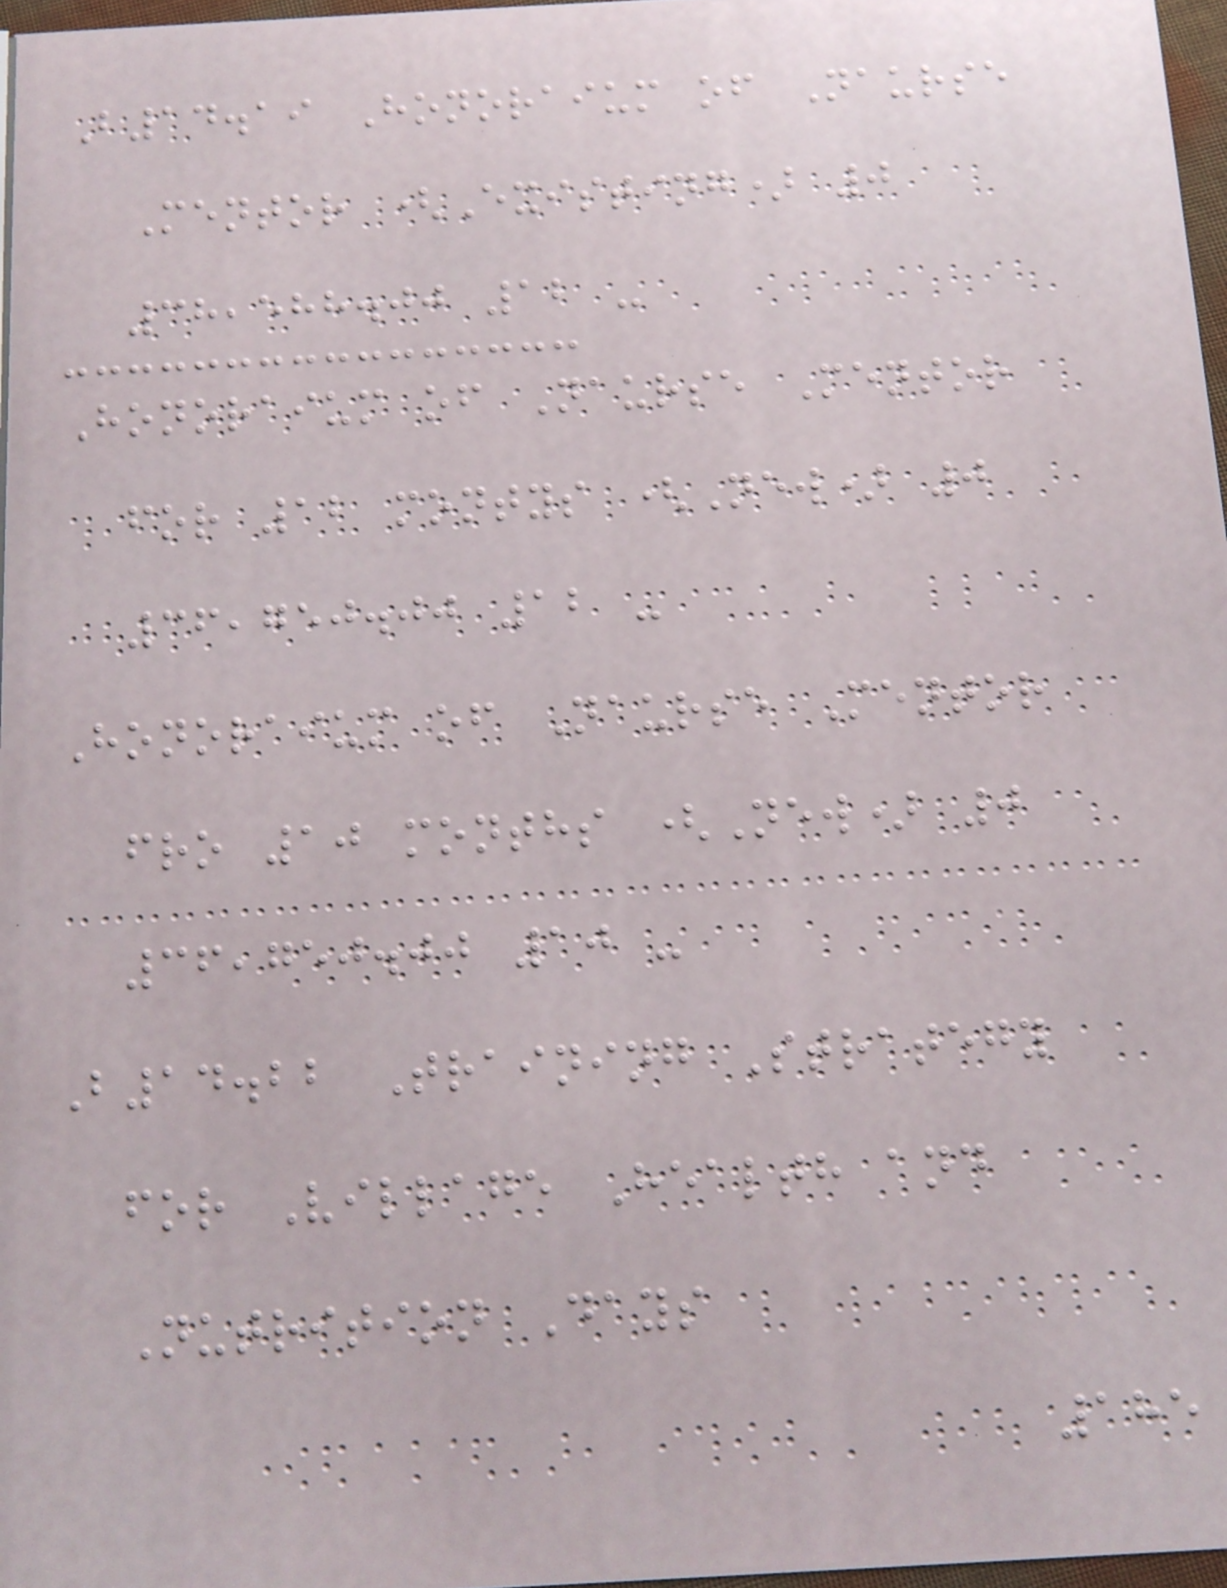B14.19 Honoraium of Naurse
Mentor (Existing) 0
38,588.00 12 -
Honoraium of Naurse Mentor
for 12 montys (New) 0
36,750.00 12 -
Honoraium of Naurse Mentor
fro 10 months (New) 0
36,750.00 10 -
B14.22 Training Strategy
for Village Health and
Nutrition Days
185
